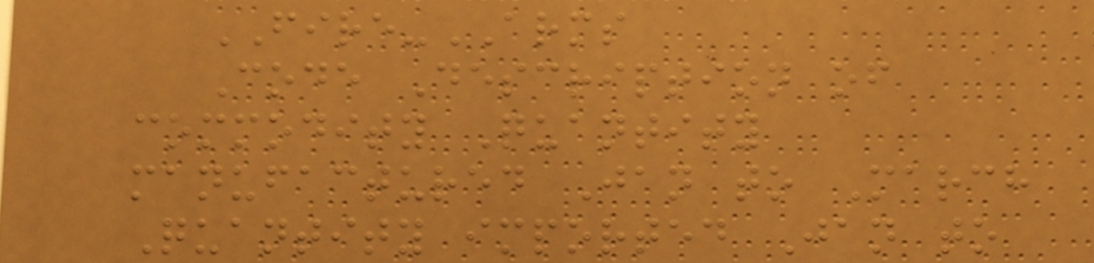FIRE-ARMS
Code Description of
commodity Quantity
manufactured Jan to March
Quantity imported Jan to
